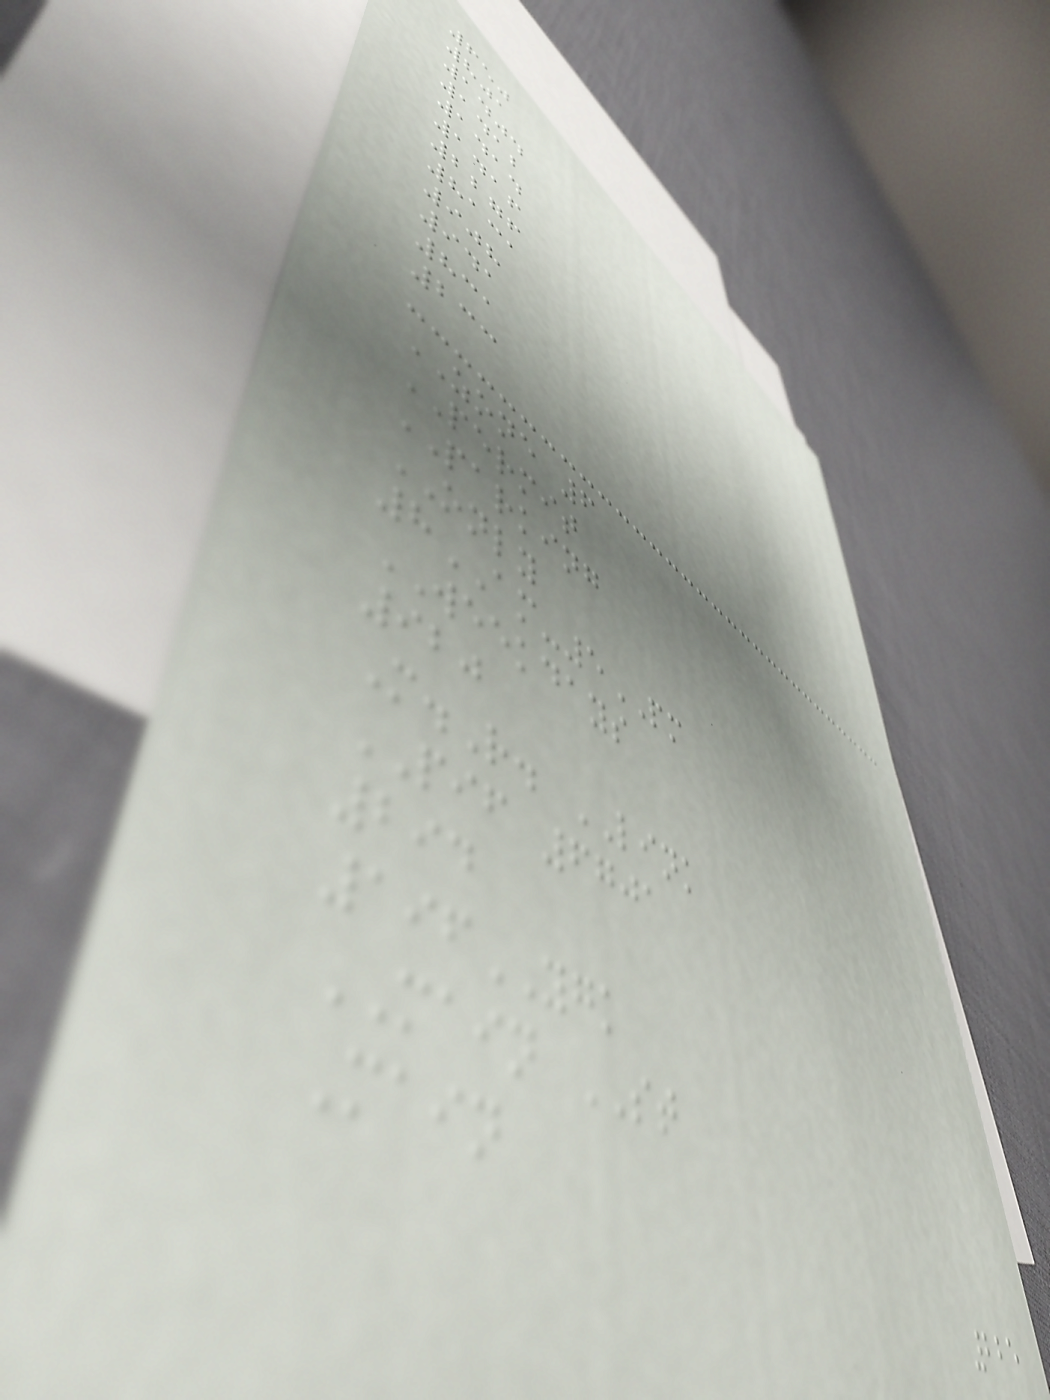650
801
1404
1412
1414
1416
2276
8131
908
941
831
233
ZONE 6
PERMIT
PARKING
ONLY
8AM-5PM
WEEKDAYS
920
M.R. LINK
PIF 6701
294
196YGK
MAIN ST
Main
225
